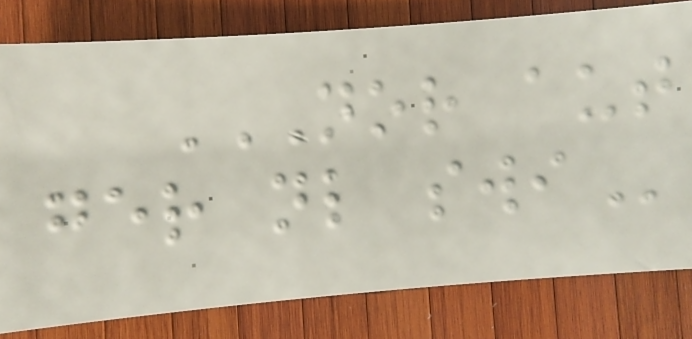NOR AUT
GER NL SWI
